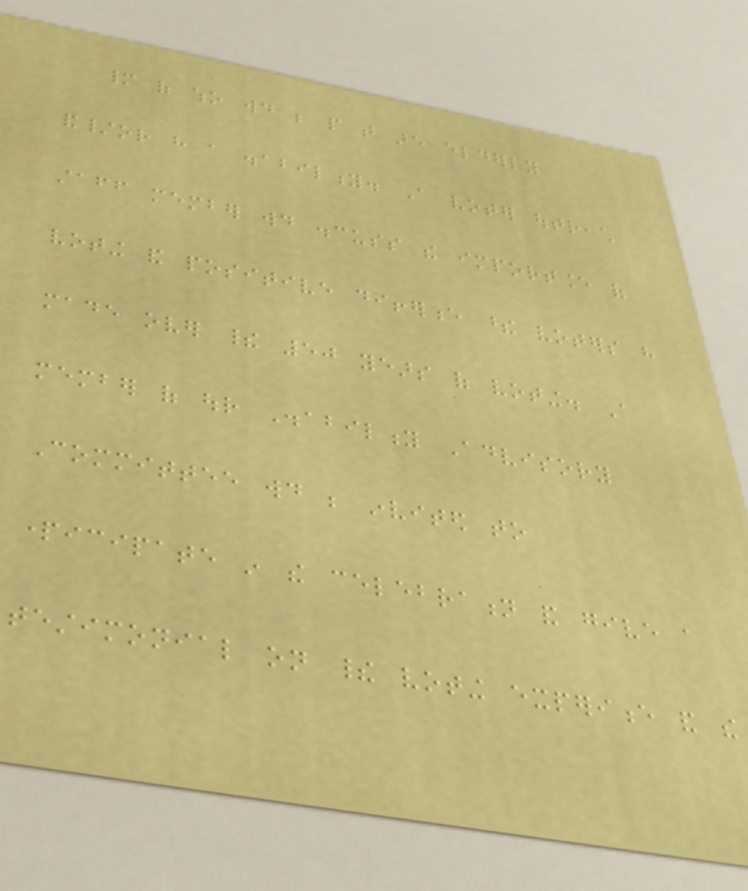many of who would be people that are elderly
and/or have a disability. A voter outreach
staff member would discuss the importance of
voting and positive difference these voters have
made over their 50 years of voting. A
member of our Disability Advisory
Committee would be invited to
participate in the celebration and give a
testimonial on their voting experience and the
